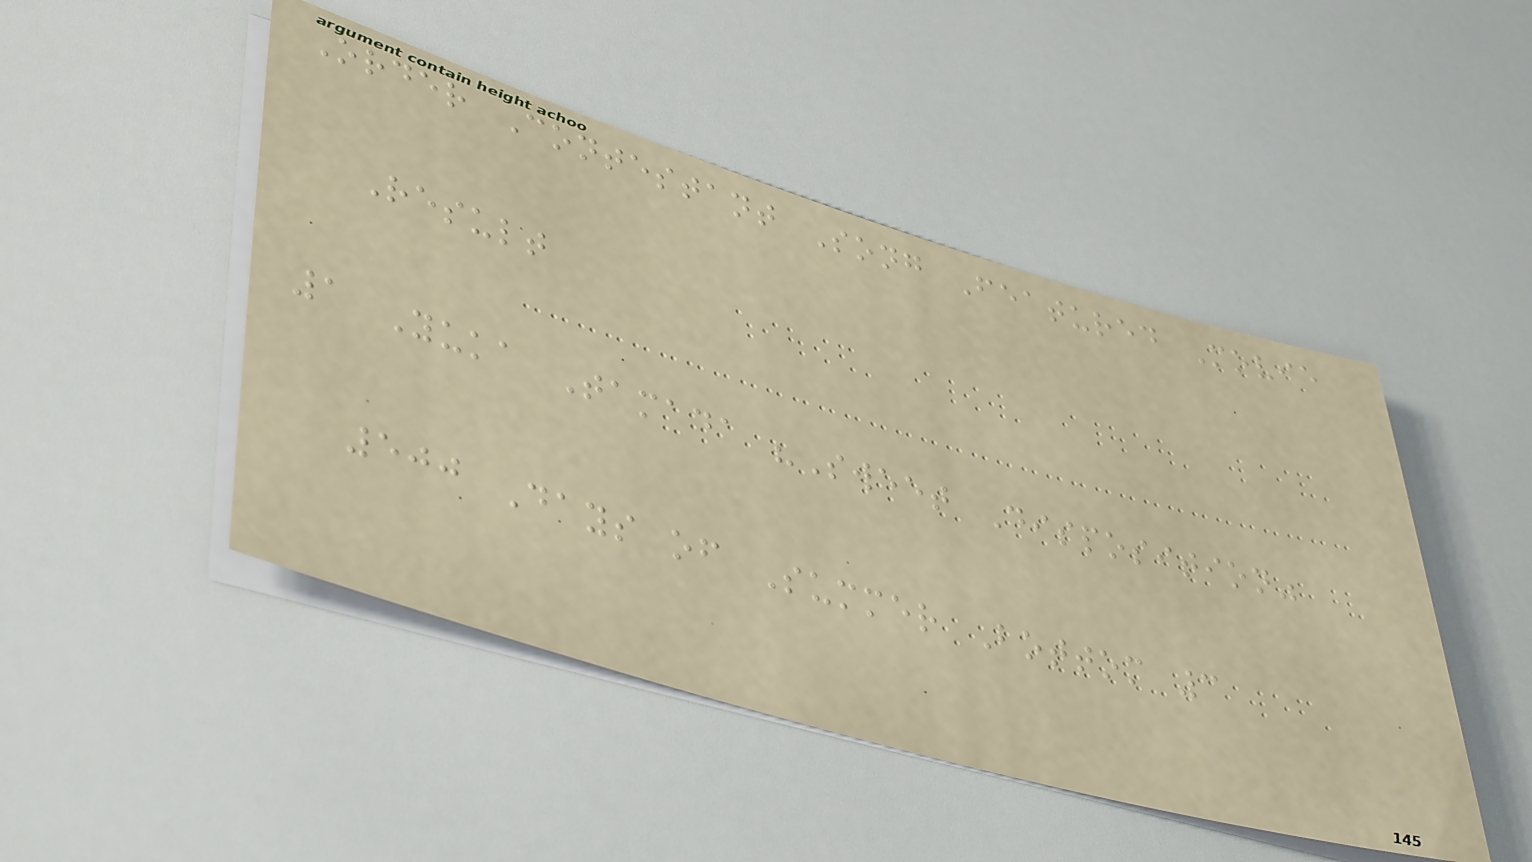Order Contestant Song Featured Movie
Result
1 Yuka Tamada "Sweet Disposition"
500 Days of Summer Bottom 3
